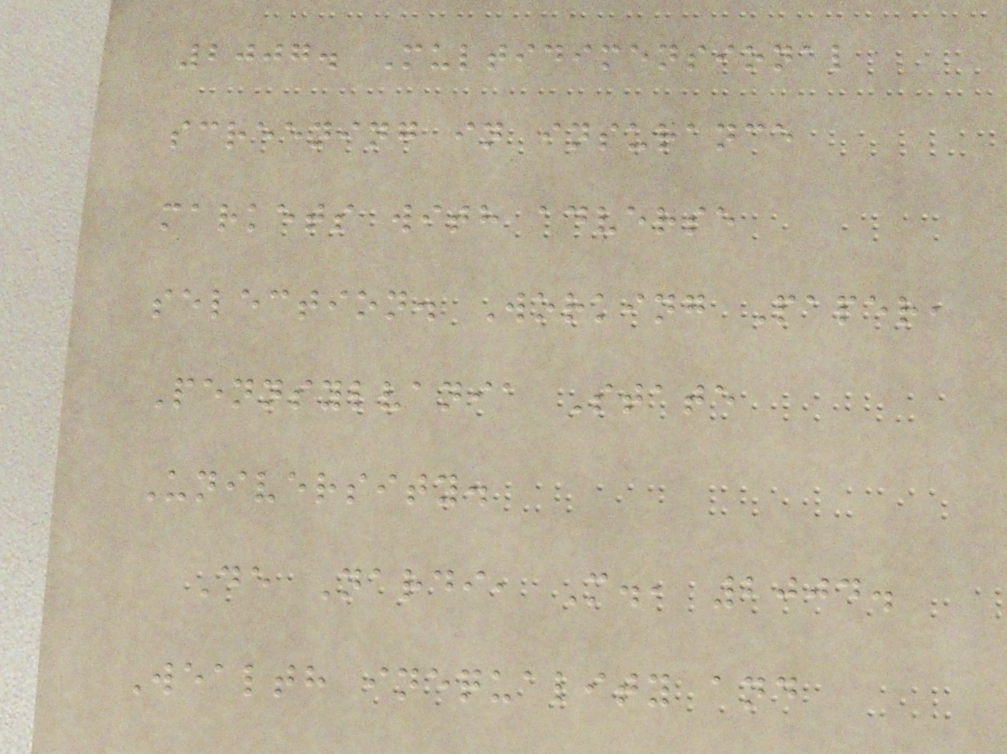2007. Multidimensional
screening in insurance
markets with adverse
selection. Working Paper,
Pennsylvania State
University.
De Nardi, M., 2004.
Wealth inequality and
